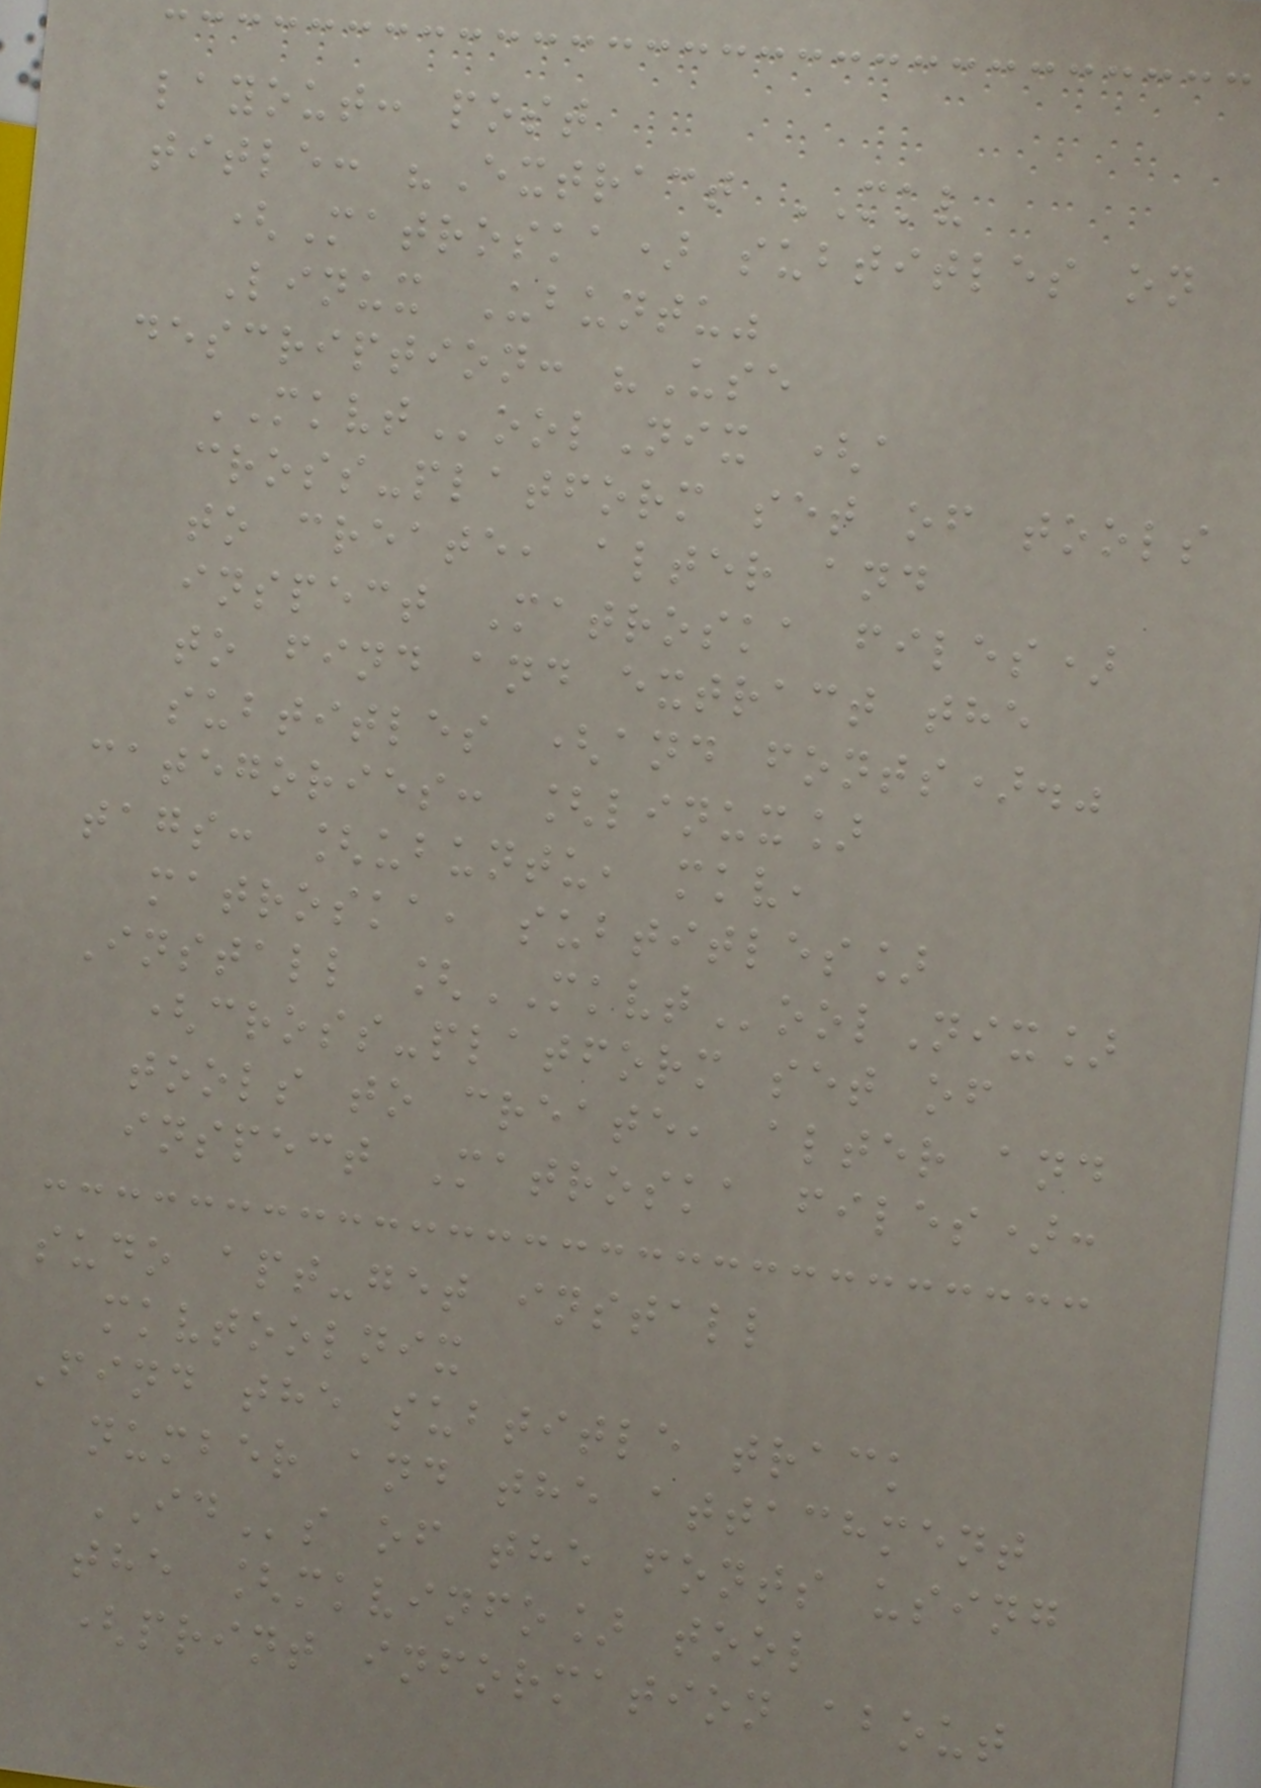layout: post
title: "Extract MKV
(Matroska) subtitles on
Linux Ubuntu"
description: "Use
MKVToolNix (a
cross-platform set of tools
to create, alter and
inspect Matroska files)
to find and extract the
subtitles (and fonts)."
categories: [linux]
tags: [ubuntu, mkv,
matroska, subtitles]
Install [MKVToolNix]
(cross-platform set of
tools to create, alter and
inspect Matroska files):
sudo apt-get install
mkvtoolnix
Find the subtitle track
number and the attachment
IDs of the fonts using
the [mkvinfo] tool
(print information about
